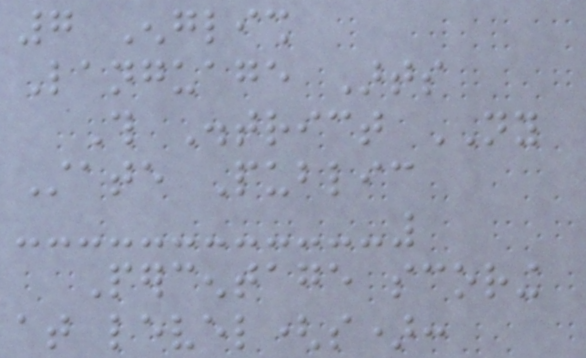7 English
Language Arts
This District NY
State Public
Percentage scoring
at level(s):
